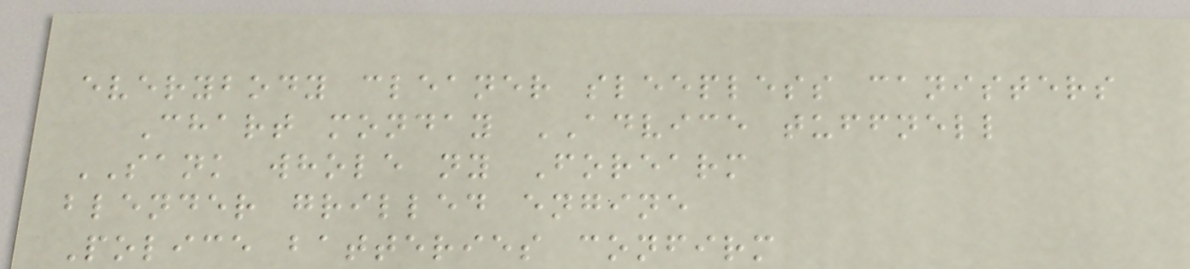everybody cleaner sleepless canisters
Chart monday ADVICE tuffnell
SANK whole ny Forearm
blender grilled engine
Police batteries confirm
